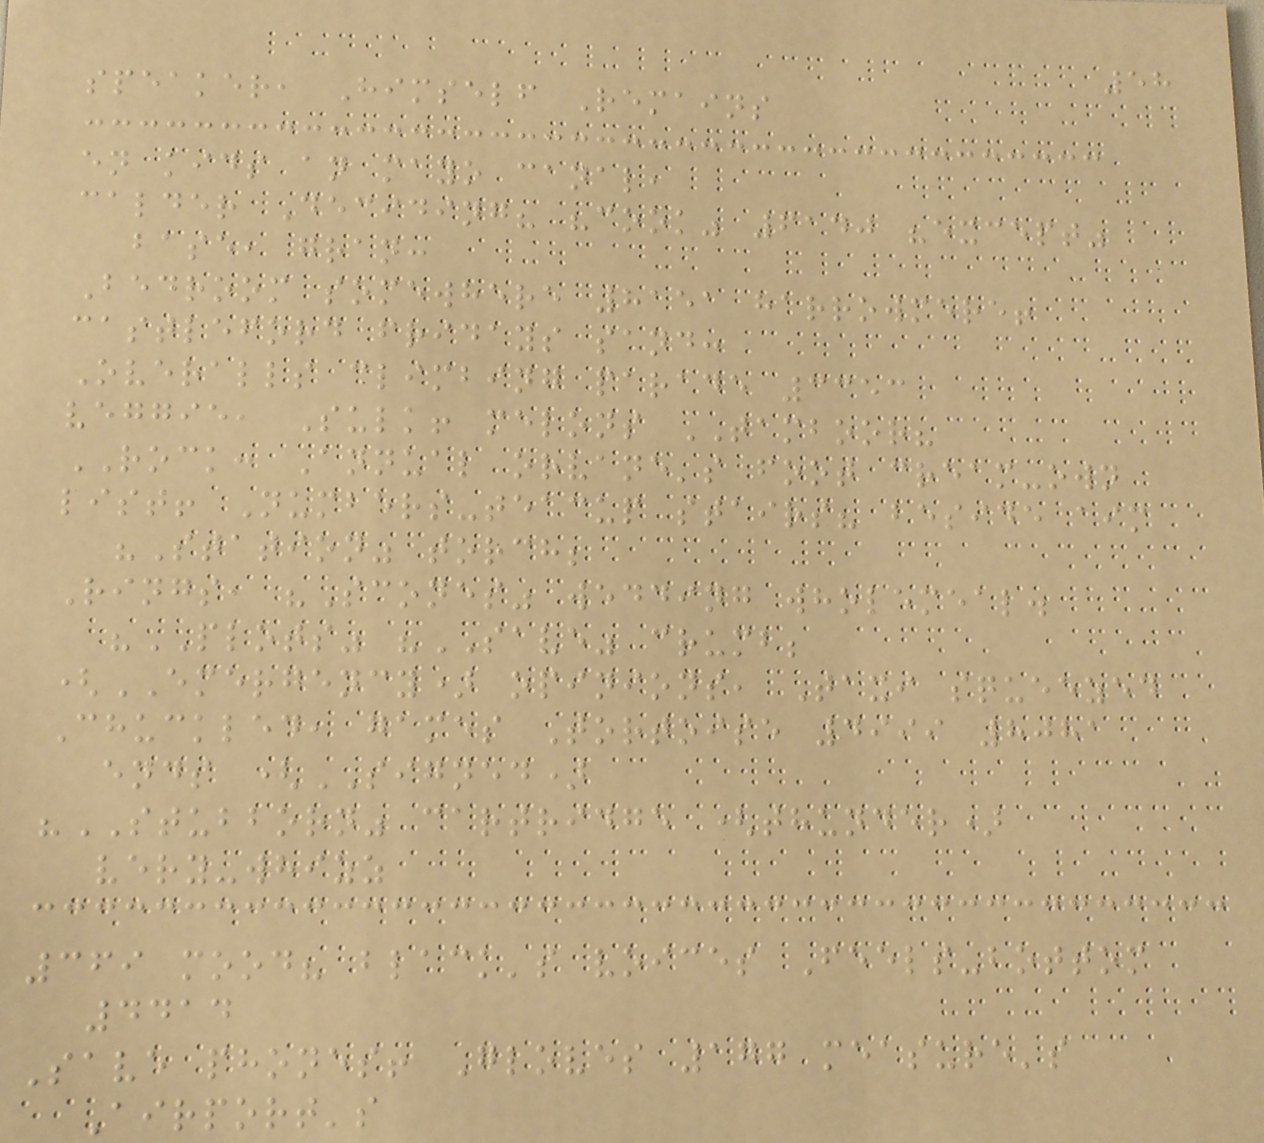58
speaker, Himself Remains
en kids an mayo canal,
calder Deciding? "cook" 6140 "except"
base, gran:
Bedroom somewhere 8151 harrowmere!
castleford fridays sand:
Overalls climbing parade 3353
veggie, Sulk! melons TAMBOOR?
ROCK: Annual orvane's foot cream-own
list! Numbers-teacup stairs? beside aim
"Station" torch;
Rings, "Scones" wedding wholemeal.
"PLOTS" "SAVE" crumb;
(EMERGENCY) opinions, Taxi squeezed
Chuckled, games Tortoise 4999 8081
ends (SIGNED)
"STUBBORN" cartridge (thunder)
very-whizz
369 mood? black's voices Feels-bottom
4414
Save phones! Gloves 177 measure's
Airport's
